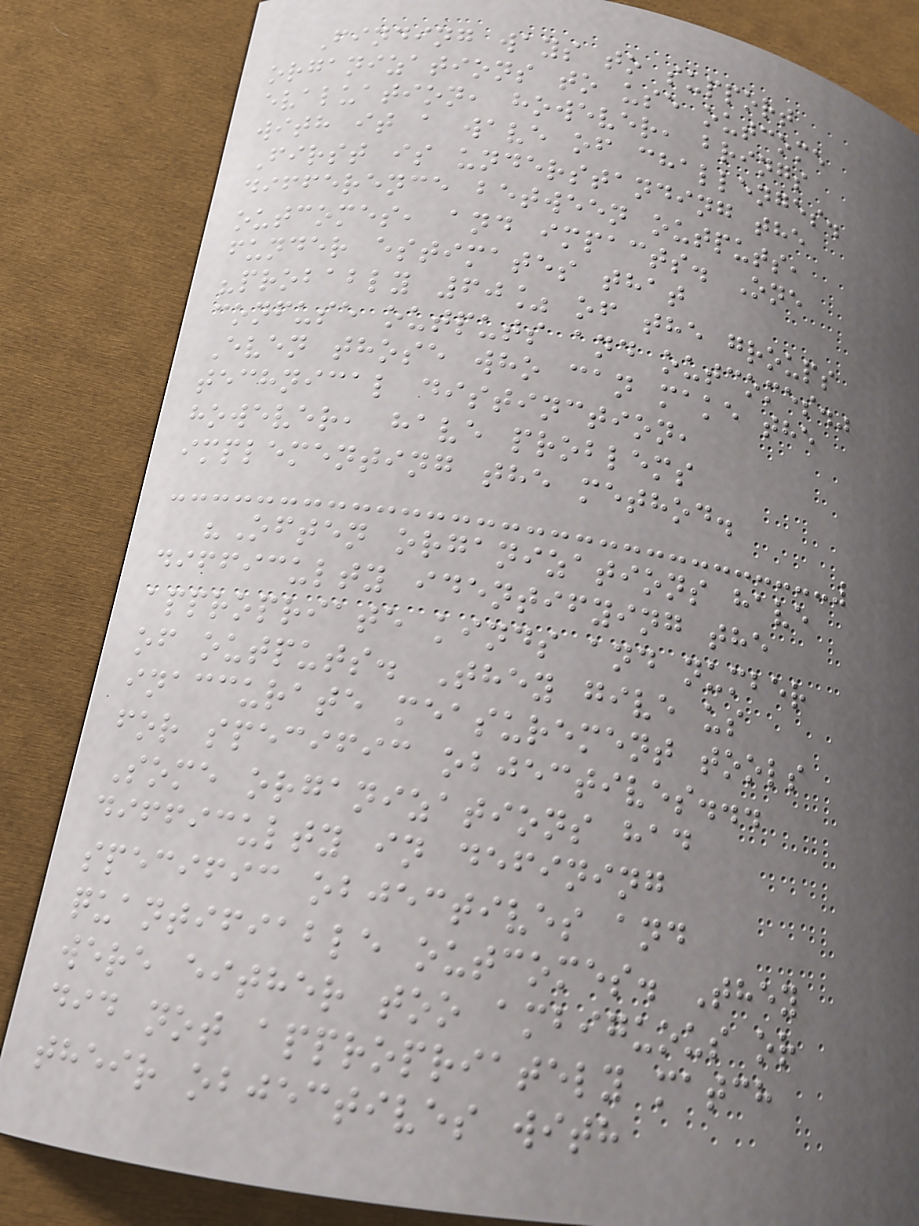Finding ways to support
organizations to use outcome
evaluation, however, brings
with it a wave of challenges.
First is understanding the
difference between outputs,
outcomes, and impacts. One
funder estimates that
"probably 60% of the groups
confuse outputs and outcomes."
Even those who can make the
technical distinction,
however, have problems
implementing the method.
"Often organizations have
difficulty identifying the
appropriate kinds and number
of outputs. They give us
inaccurate measurement tools
for specific objectives...
Some organizations had
difficulty in defining
specific objectives and
quantifiable outcomes. They
were either too ambiguous or
did not appropriately match
their objectives with
